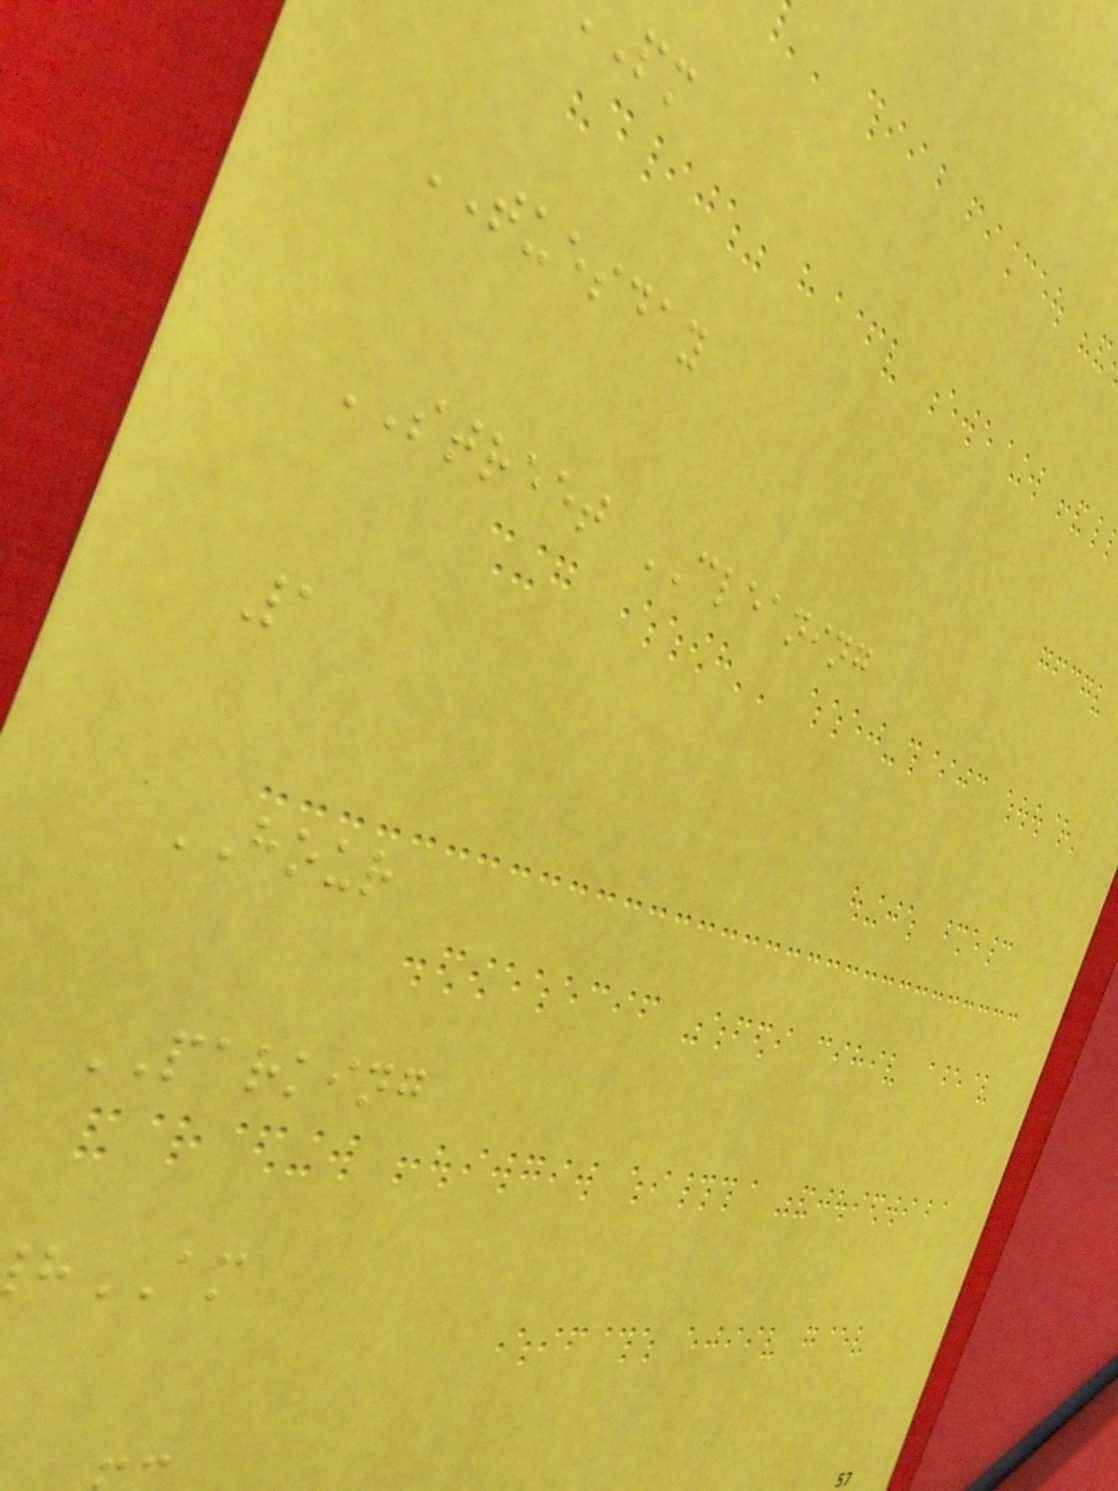TUESDAY
STREET CLEANING
1
HOUR
PARKING
AM
